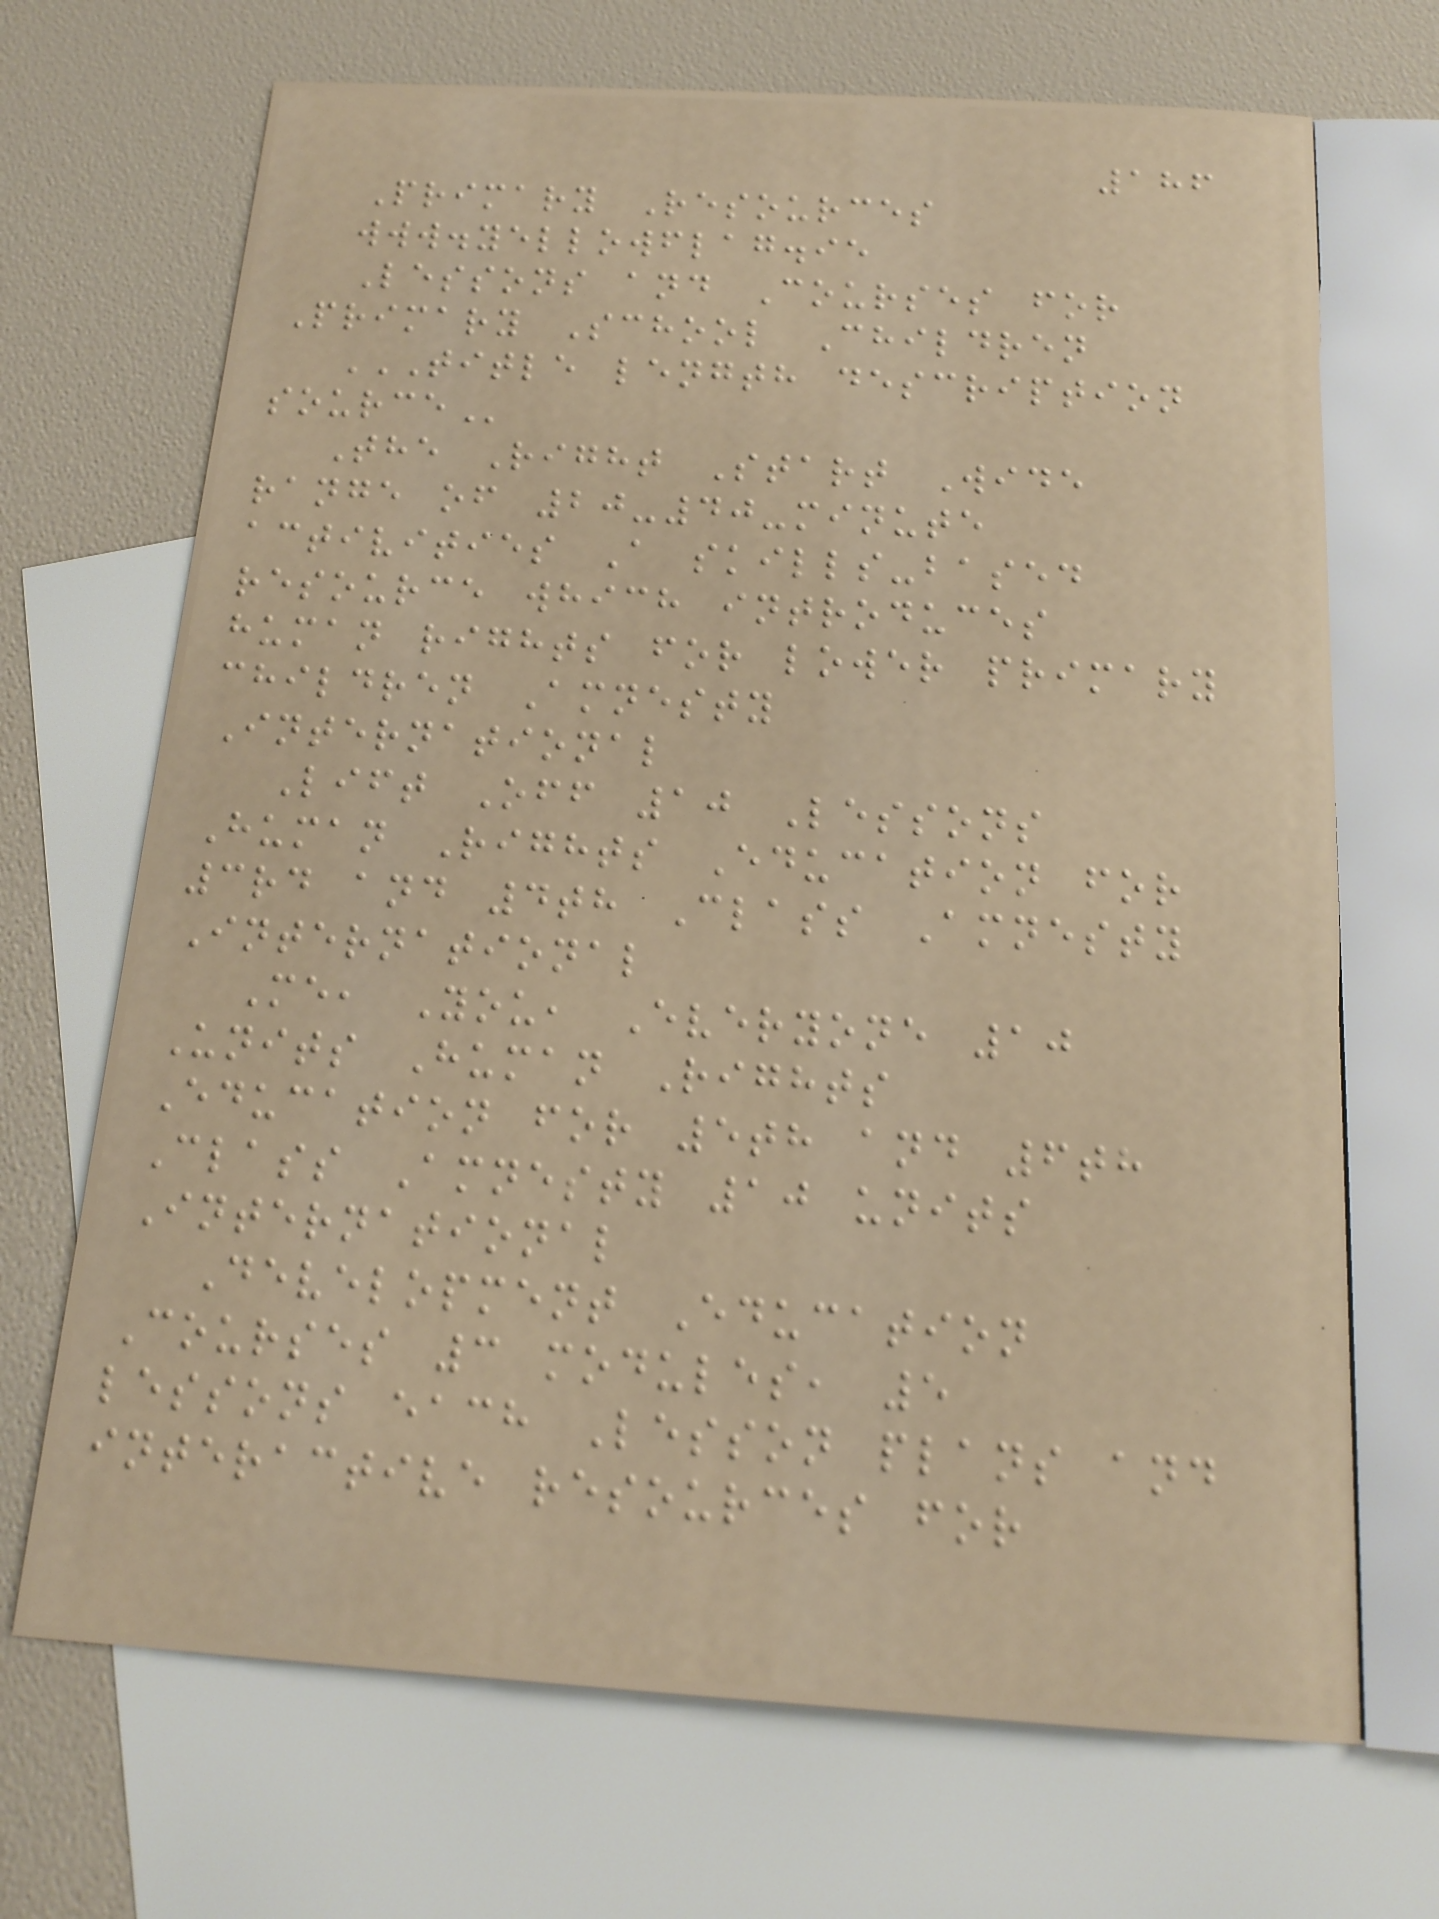186
Primary Resources
www.yellowflag.ie
Lessons and Courses for
Primary School Children
TITLE LENGTH DESCRIPTION
SOURCE
The Right Start Wide
range of 20-40-minute
activities A skills-based
resource which introduces
human rights for lower primary
children Amnesty
International
Lift Off 10 Lessons
Human Rights Education for
3rd and 4th Class Amnesty
International
Me, You, Everyone 10
Units Human Rights
Education for 5th and 6th
Class Amnesty 10 units
International
Development Education
Courses 3 modules, 5
lessons each Lesson plans and
interactive resources for
